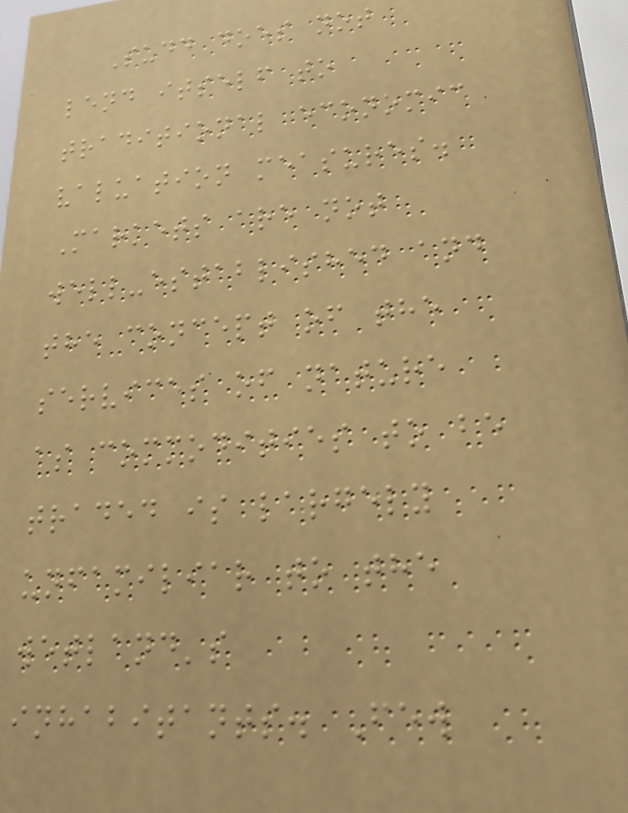Sudd does not
lend itself to
traditional economic
valuation measures.
Markets are not
well-established and
the concept of the
services of nature
as commodities to be
traded is largely
unfamiliar to the
wetland's
inhabitants. Few
